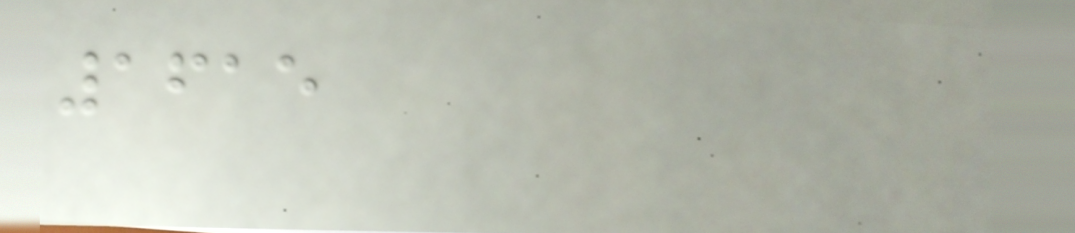1615
